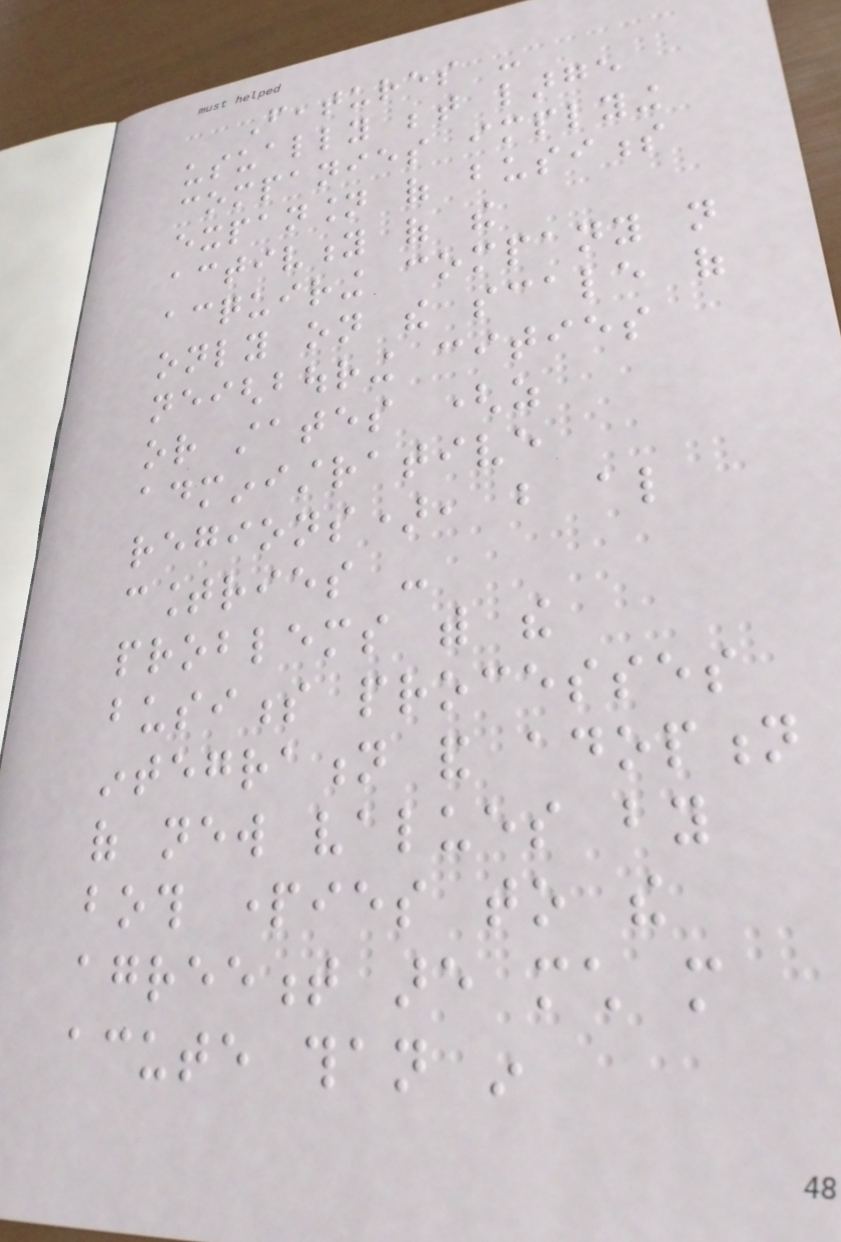Features -
usually between large
companies implying
expansion of business
activity of the
acquiring company not
only on the scale of
neighbouring cities
or states (as
administrative
regions), but also
countries -
problems with the
business processes
integration and adoption
of new values by
both parties to the
agreement are much more
acute than in
